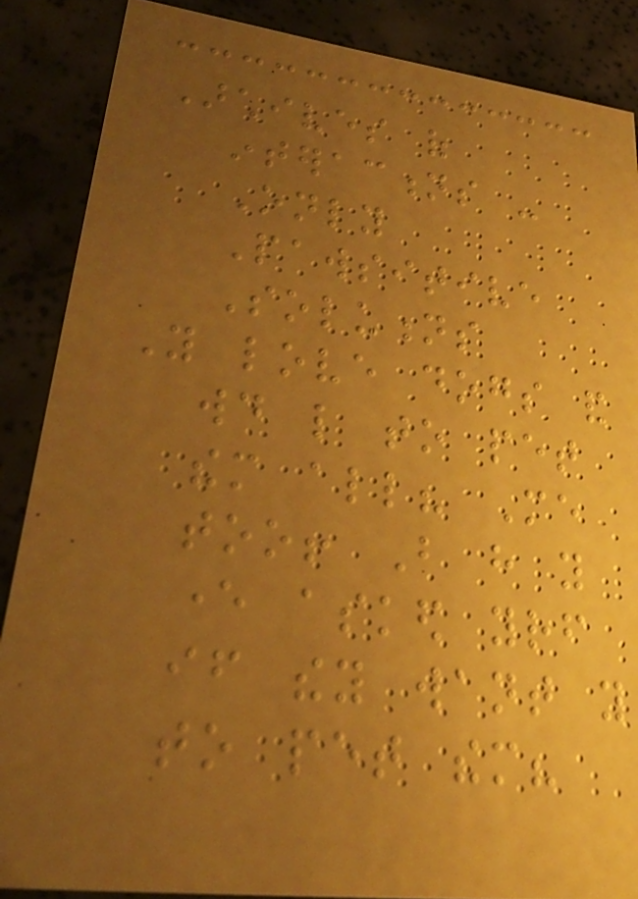Archives of
interactions -
Only
Pawsitive
Solutions
You love dogs and
would like to pet
them all? Me
too! But have you
ever asked yourself
if they want you
to pet them?
